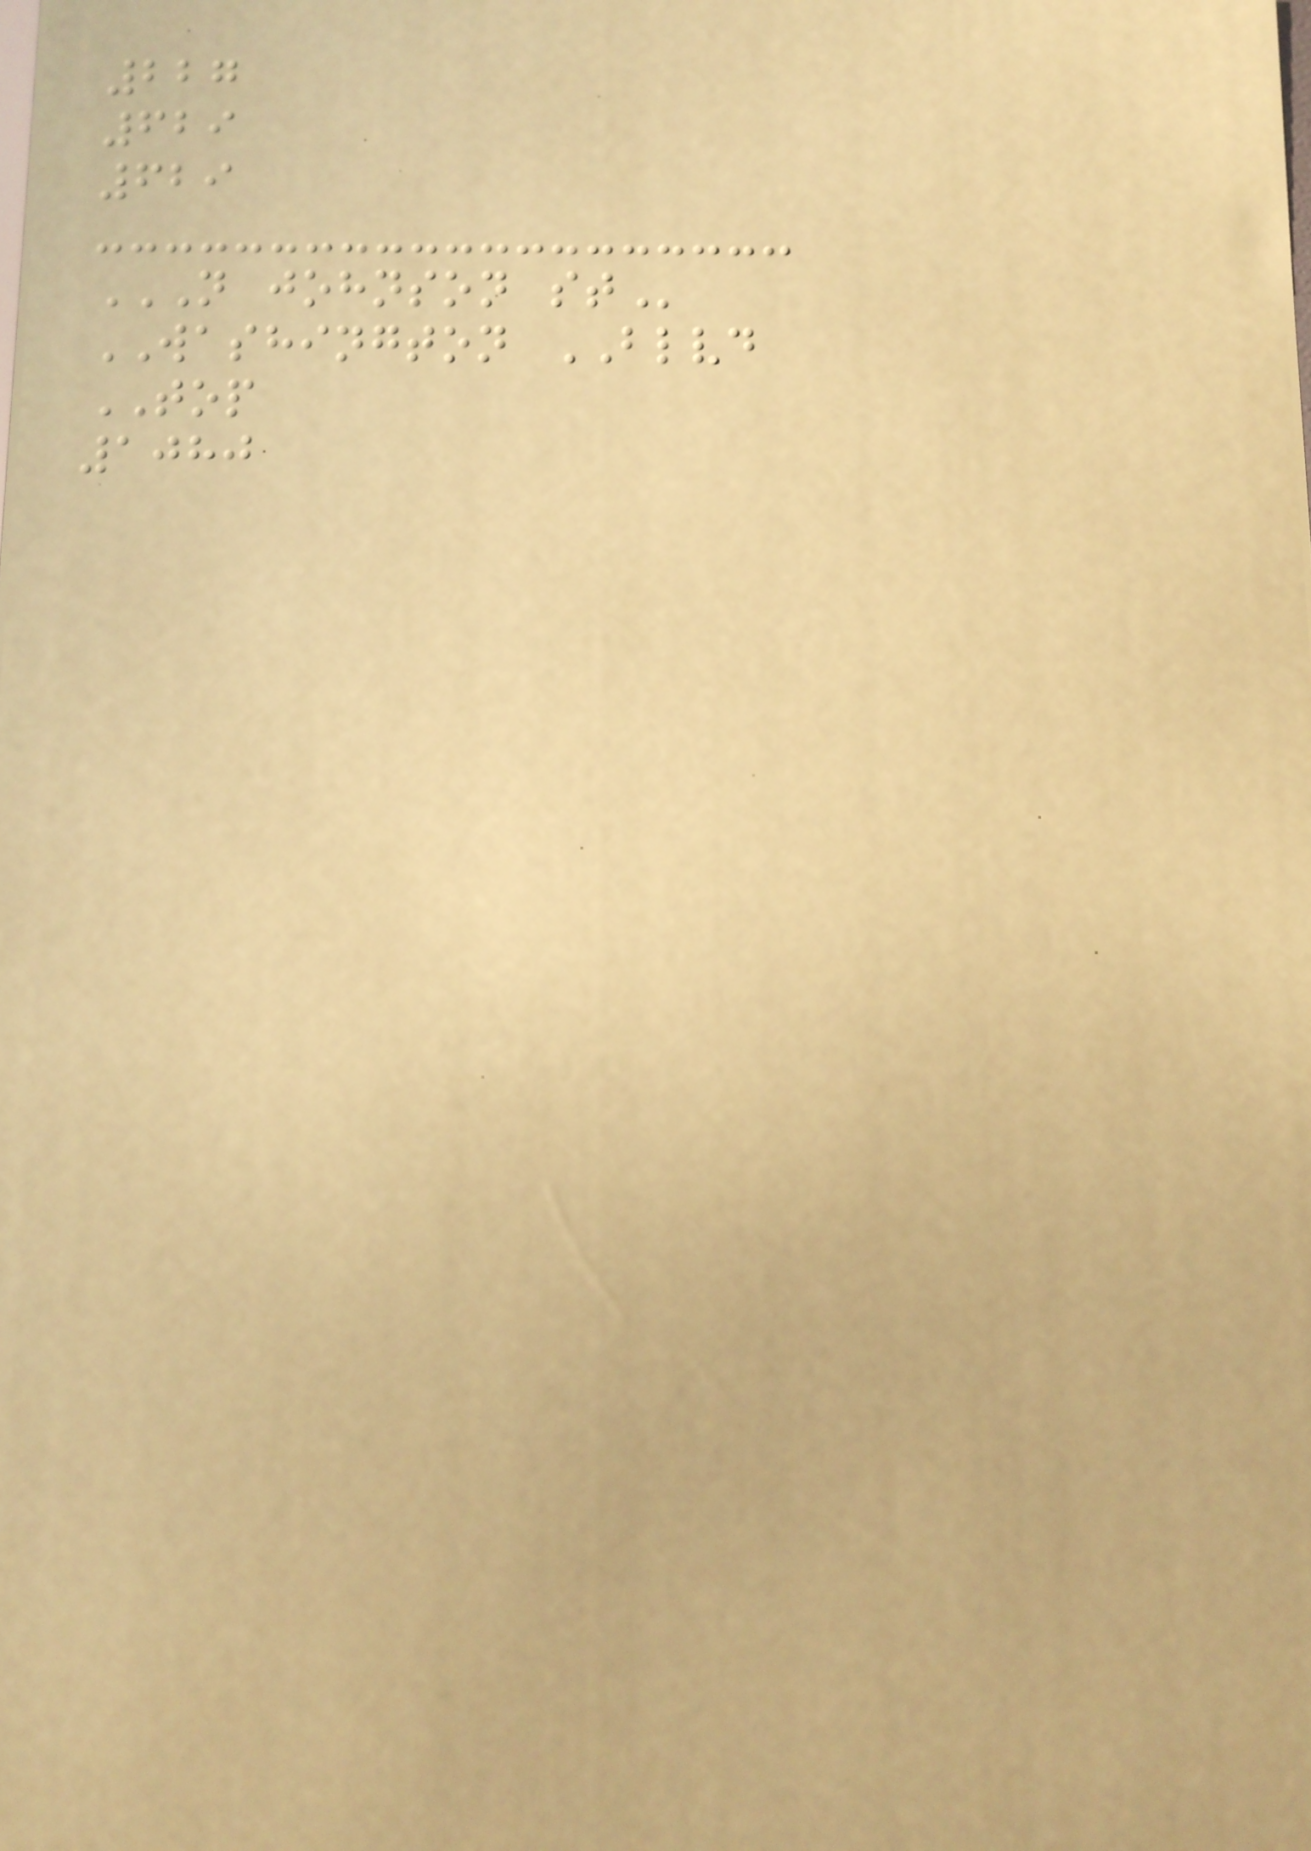227
629
629
N JOHNSON ST
WASHINGTON BLVD
TOP
1080
